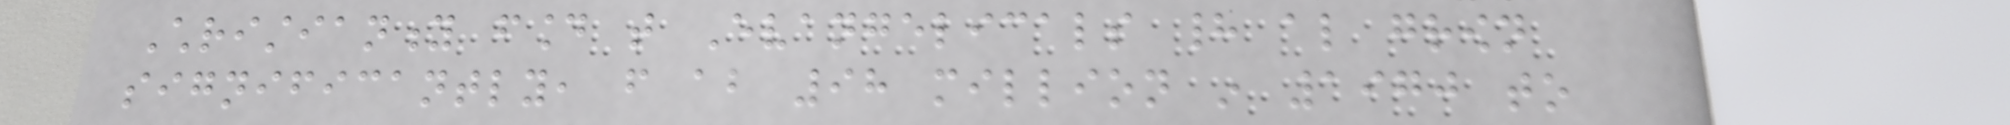Christianity found that Evangelicals had also grown
significantly, from about 98 million in 1970 to
